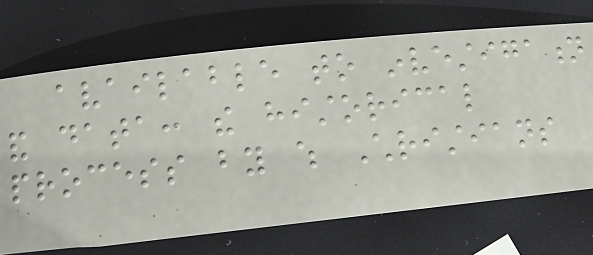available to investigation
and data: the historical
process by which Christians
